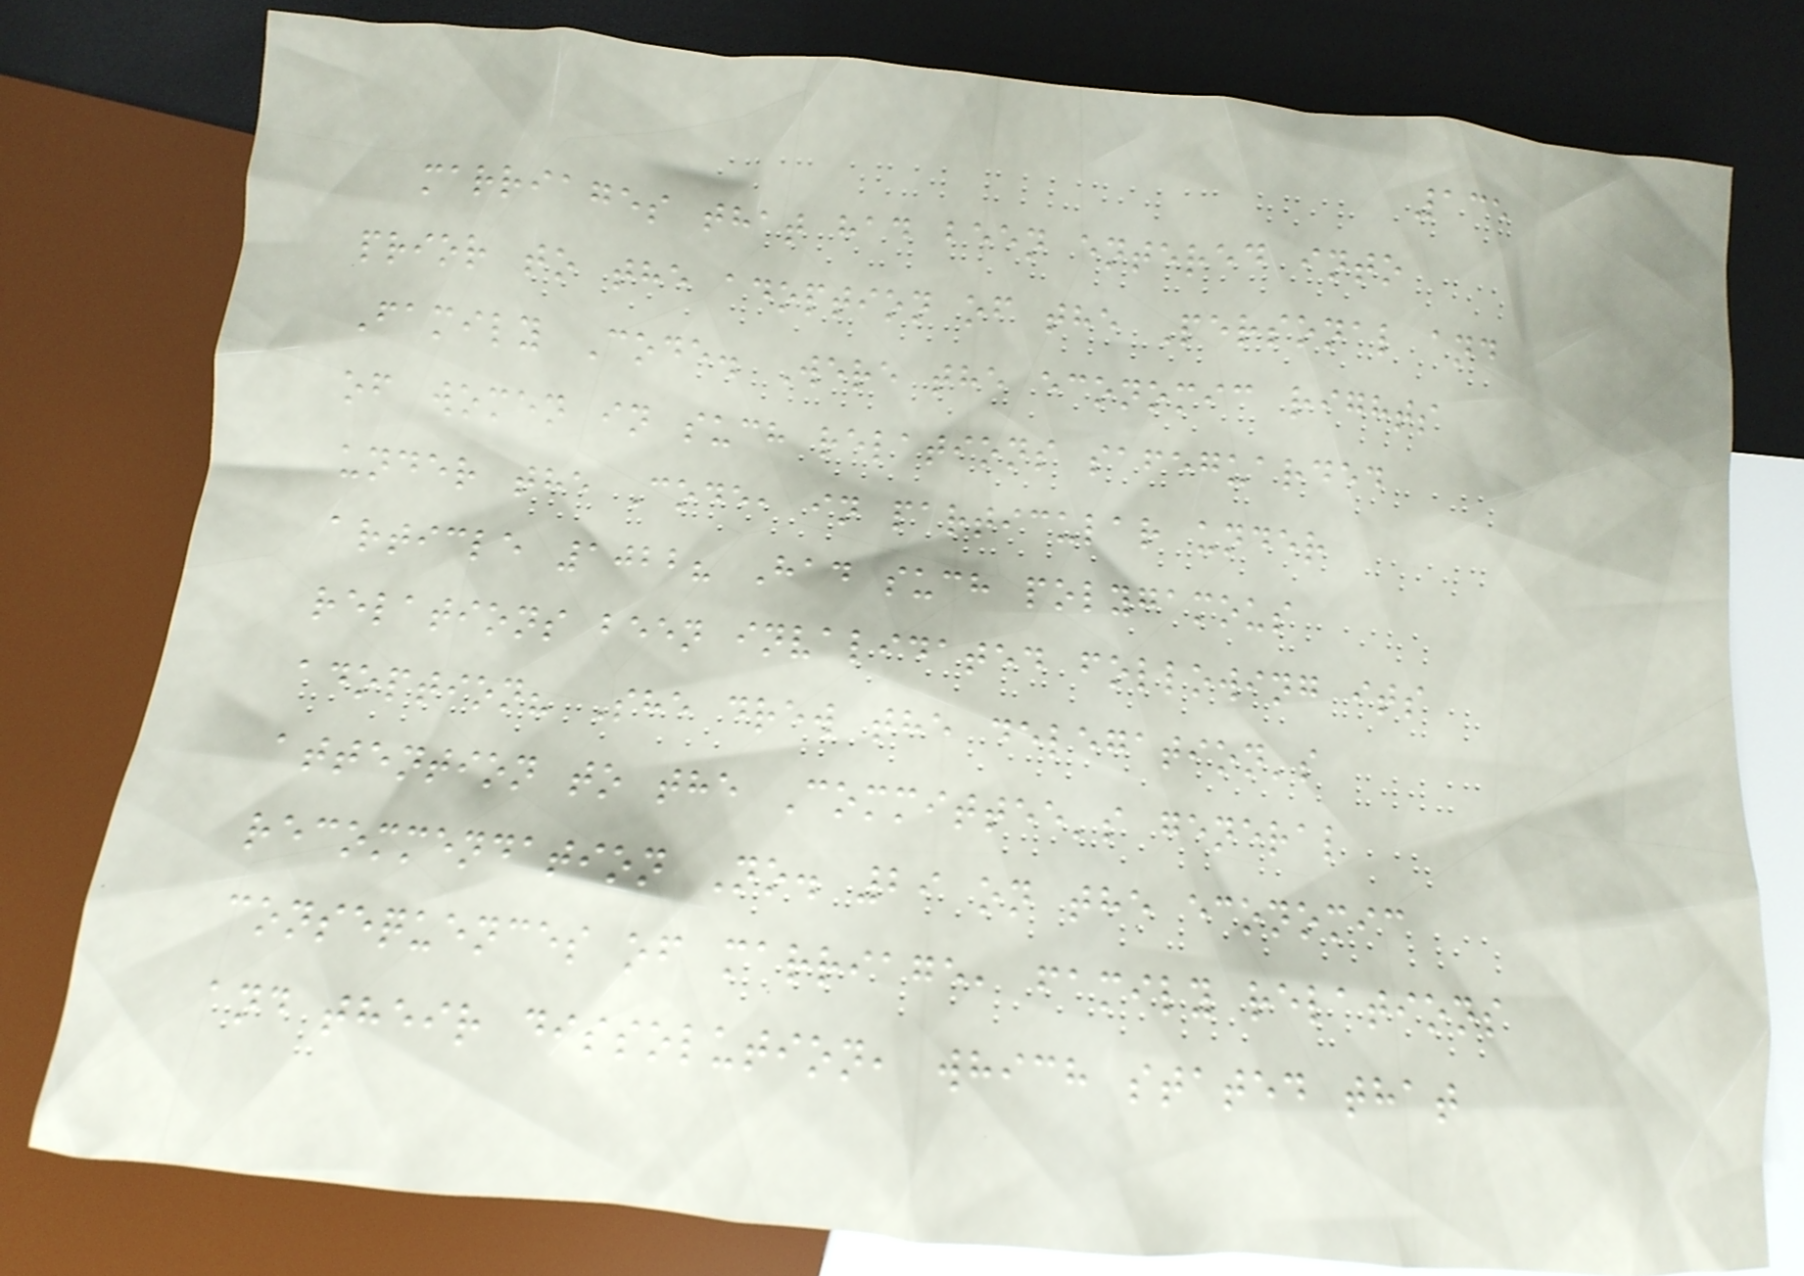135
marriages that had been entered into
prior to the adoption of the Personal and
Family Code. Were the economic rights
of women in such relations safeguarded
under the Code, in particular under
article 1022? Had such polygamous
relations been invalidated following its
adoption? She drew the delegation's
attention to the Committee's general
recommendation No. 29 on the economic
consequences of marriage, family relations
and their dissolution, which stated that
